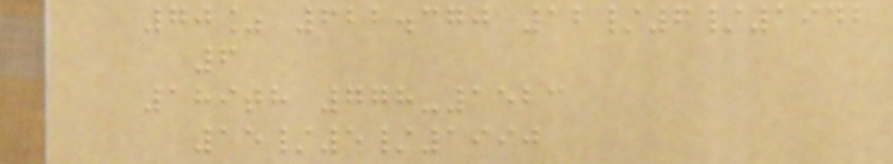70% 622.370 12/6/1942
6
189th 778-1523
15/5/1990
